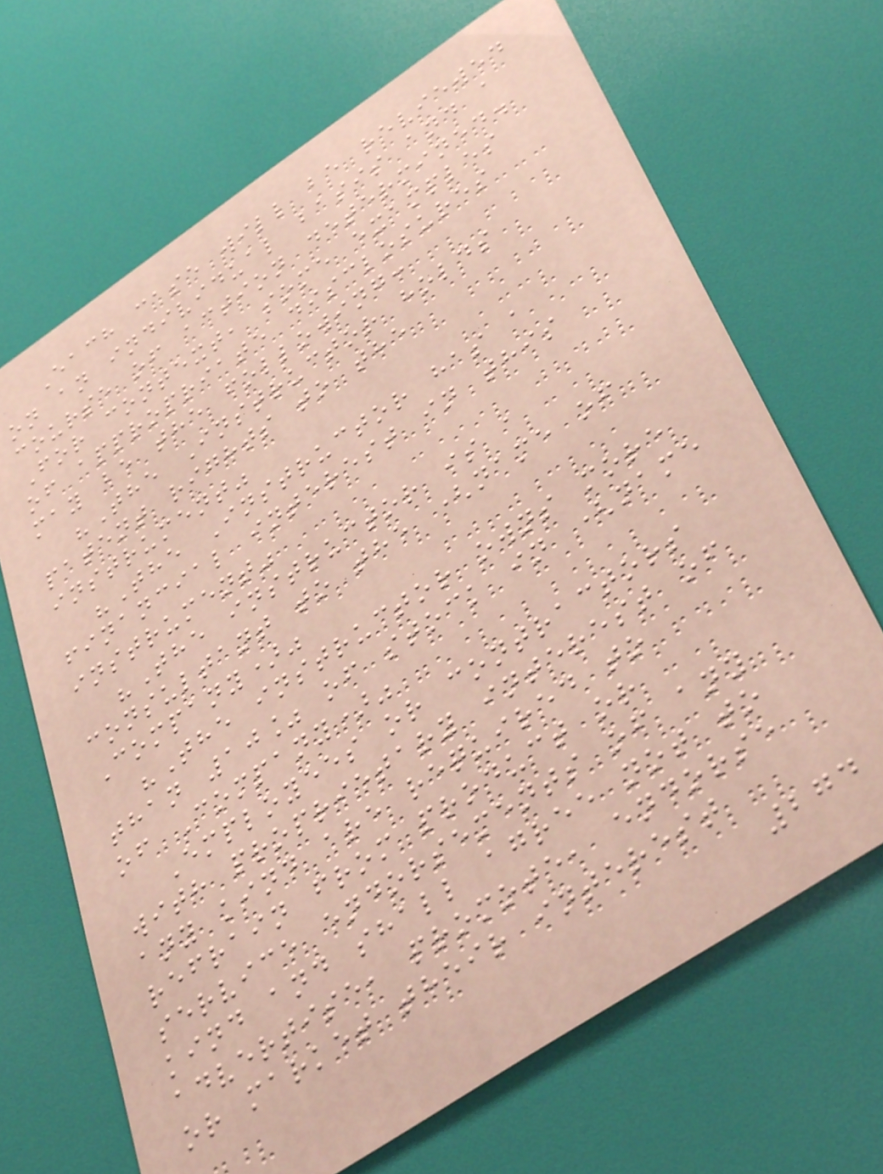Each case will be reviewed
on an individual basis and a
course of action determined.
For context, some examples
of appropriate disclosures
may be the following:
"The Instructor holds
patent rights to the
instrument"
"The Instructor has a
financial interest in this
instrument"
"The instructor is a
consultant to the (name of
Company)"
"The instructor owns more
than 10% of stock in (name
of Company)"
Employees or contractors
with proprietary interest of
any kind are required to
refrain from product or
service endorsements of any
kind and shall agree not to
advertise, promote, endorse
or market their interest
274
